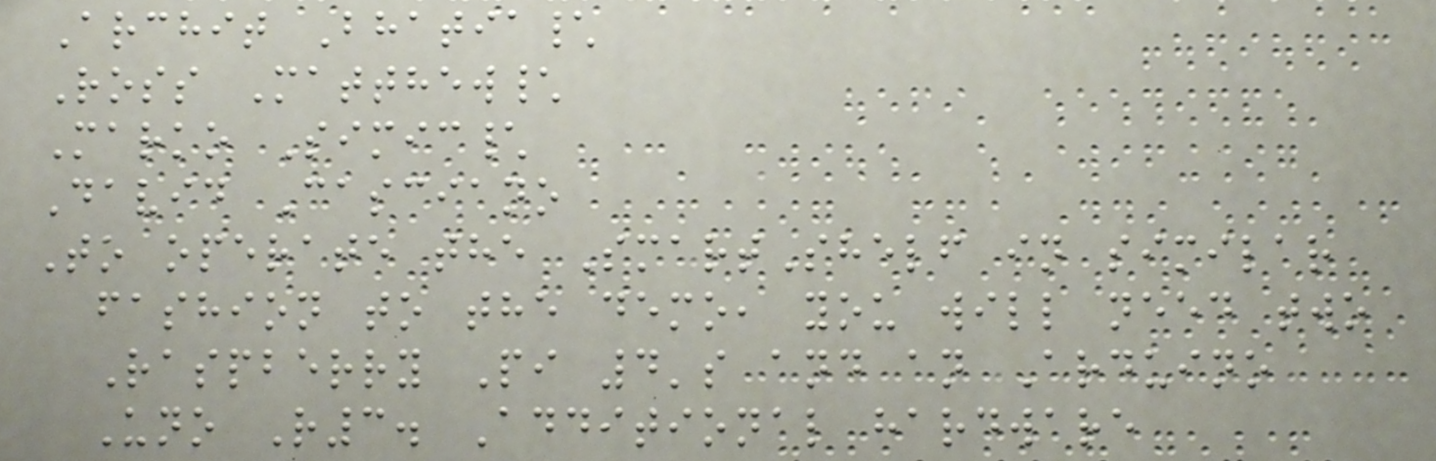Archit Bhatia\
Ross Matthew\
Marko Simic\
David Casciano
To operate the SmartShelf in similar
fashion to the demo, you will need two
Raspberry Pi 4's and an Arduino
Uno R3. Additional hardware
